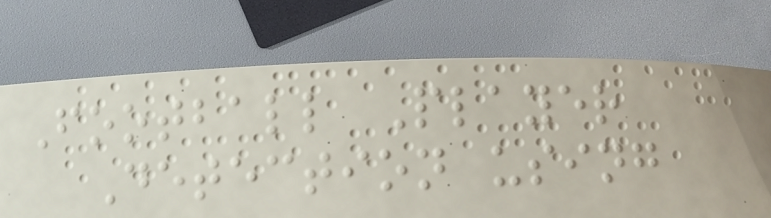Football Player
Detection using
